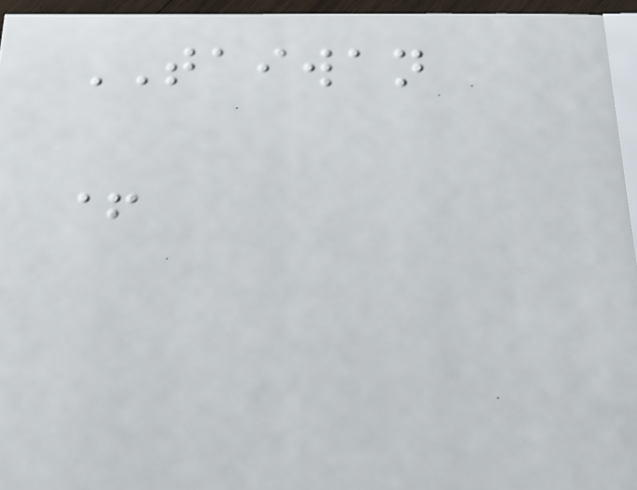TAIWAN
+
